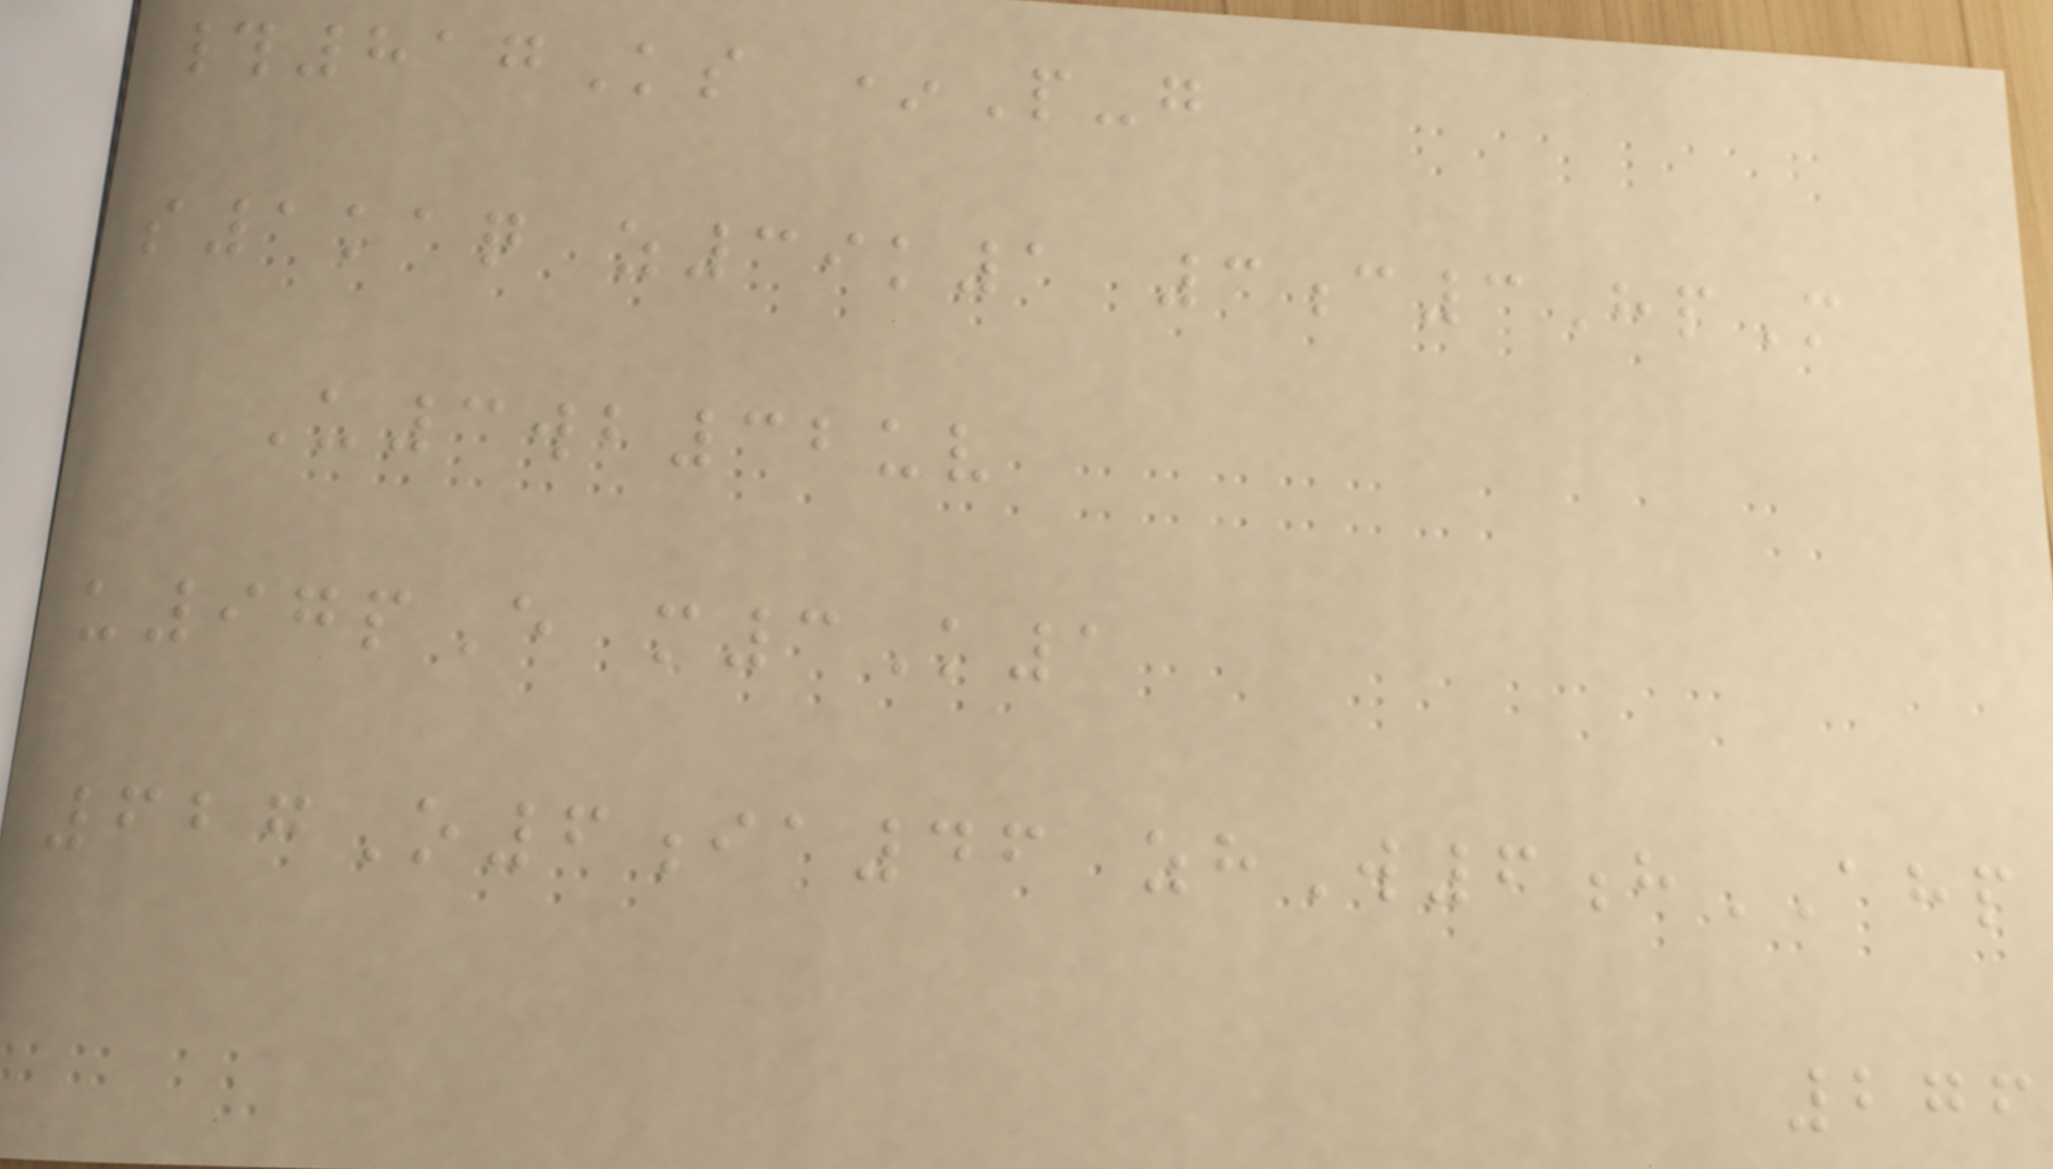#817Ks *P-g
s1kaq z39k1 3c3HpM
U3wb32uv
u97pE m3K1
627O6ia46 zhW6hAHP
276
